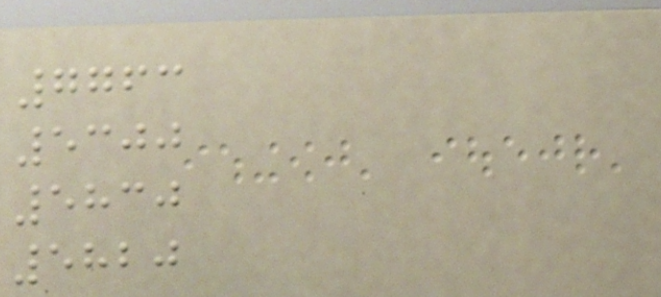7763
5300
5830
5820
